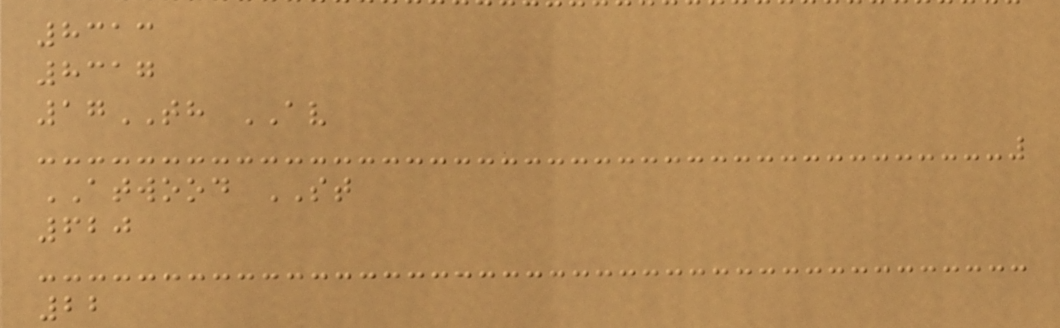8313
8317
17TH AV
ATWOOD ST
620
22
